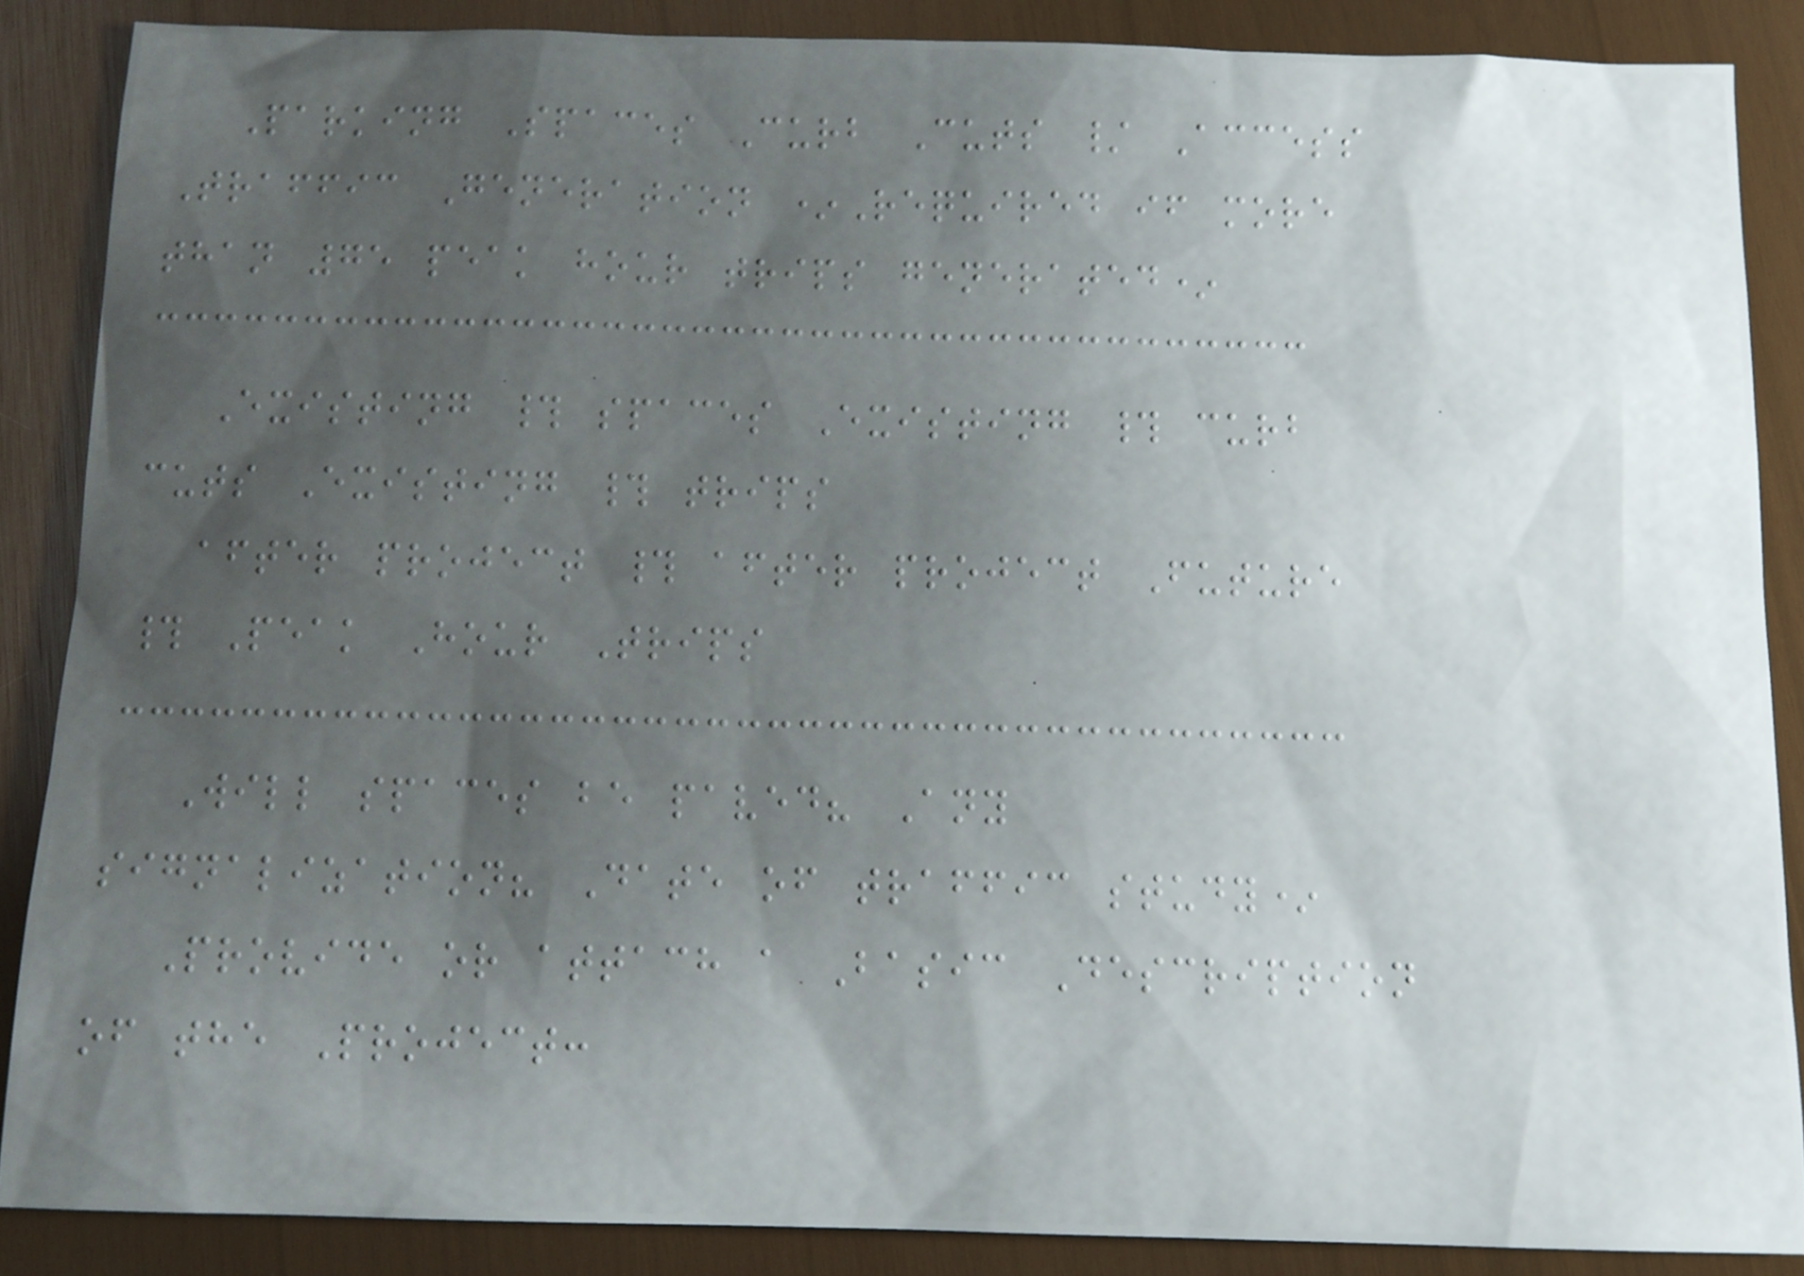Parking Spaces Curb Cuts / Access
Traffic Generation *Required if more
than 75 peak hour trips generated*
Existing # spaces Existing # curb
cuts Existing # trips
after project # after project Future
# Peak Hour Trips
Will spaces be paved? Any
signalization? Date of traffic study*
Provide or attach a Basic Description
of the Project:
